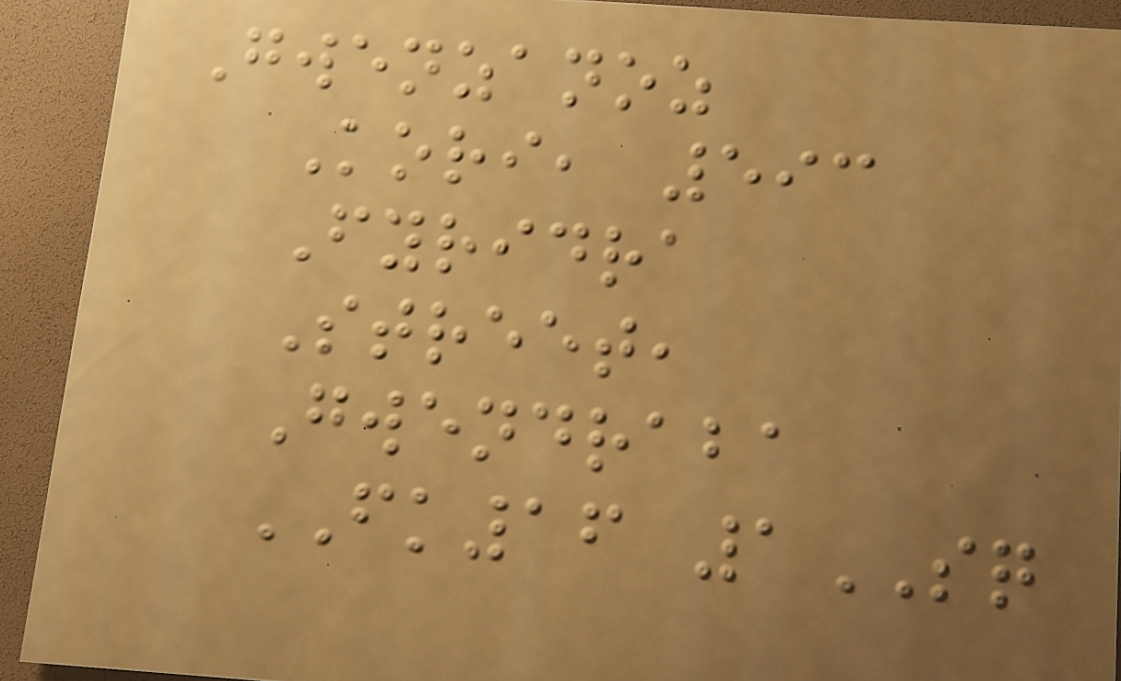Gwenzanoz
Kori, 593
Fyridra
Street,
Gwendraba
FK16 1SQ
